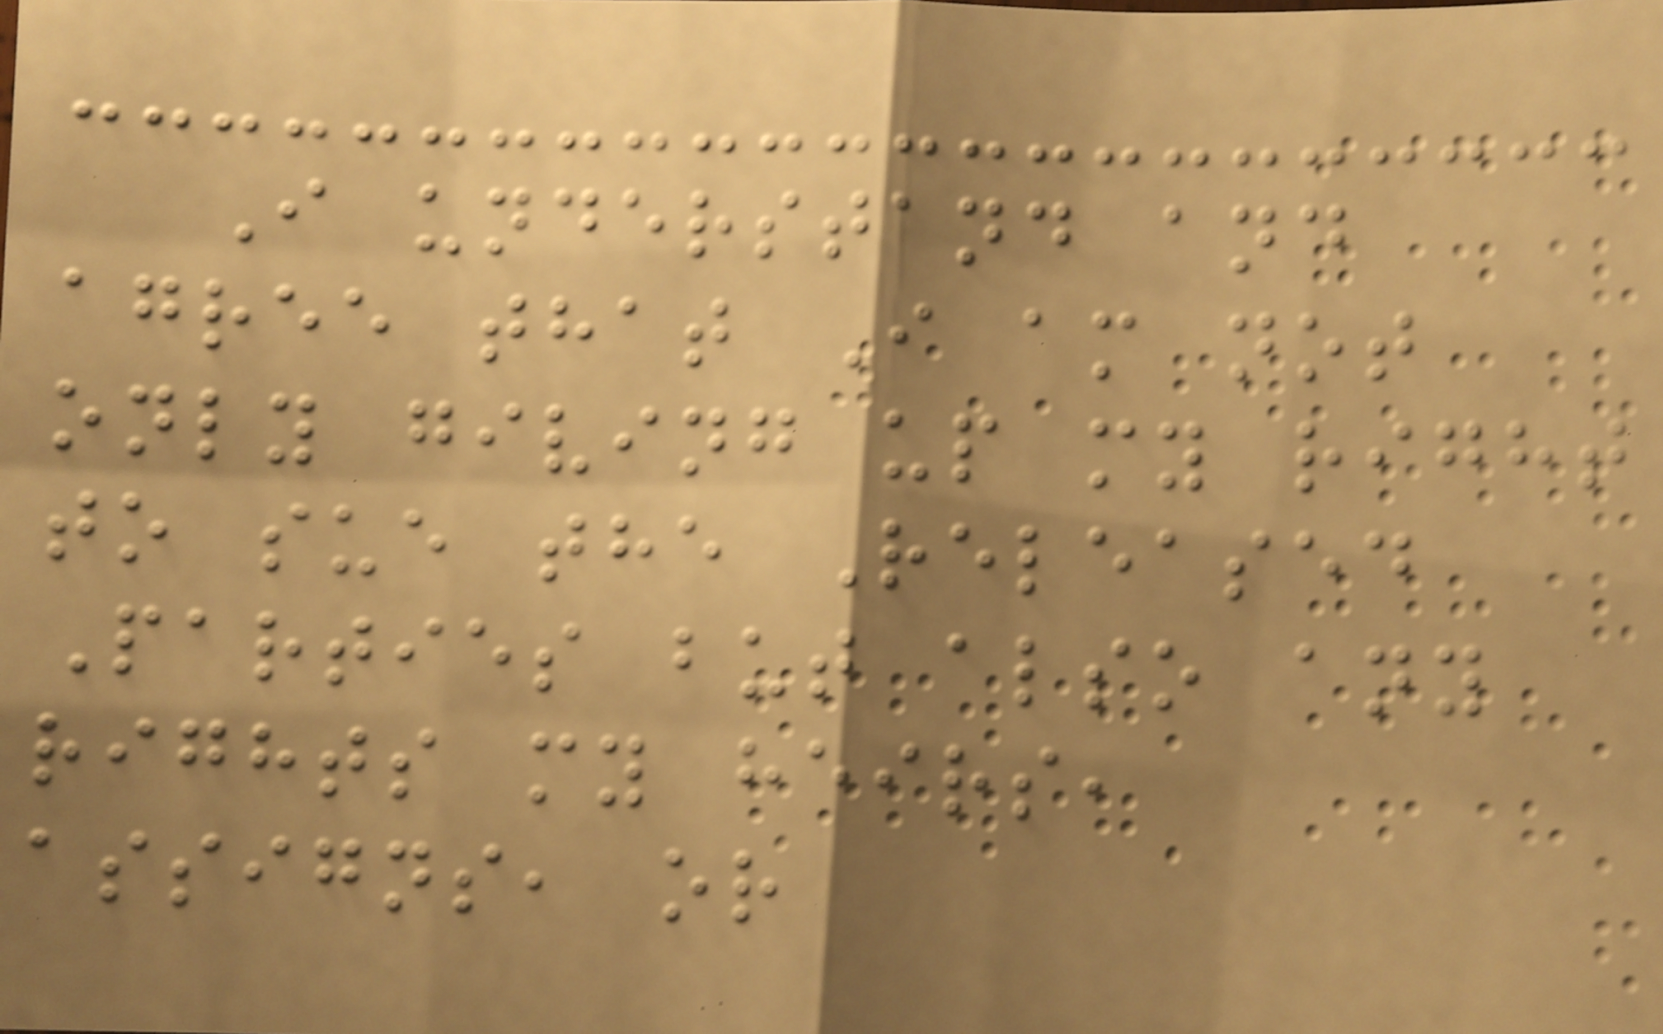I understand and
agree that I am not
only giving up my right
to sue the Released
Parties but also any
rights my heirs,
assigns, or
